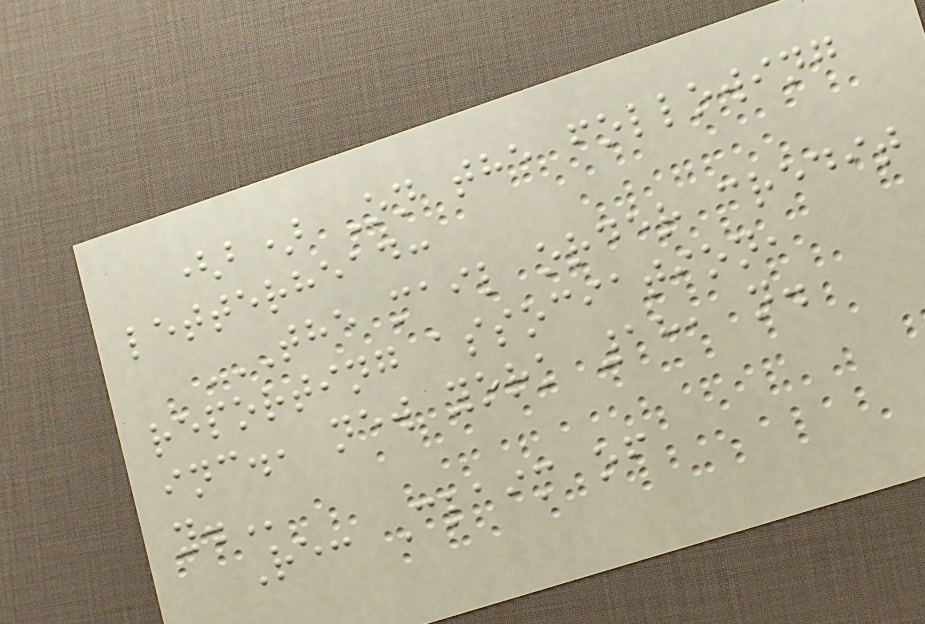(b) On the following
letterhead:
THE MAIL ORDER CREDIT
REPORTING ASSOCIATION,
INC., NEW YORK 18, N.
Y.
Re: Claim of
